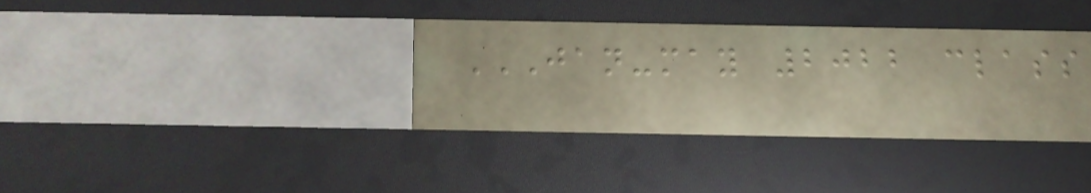JAN-MAY 2022 CLASS
